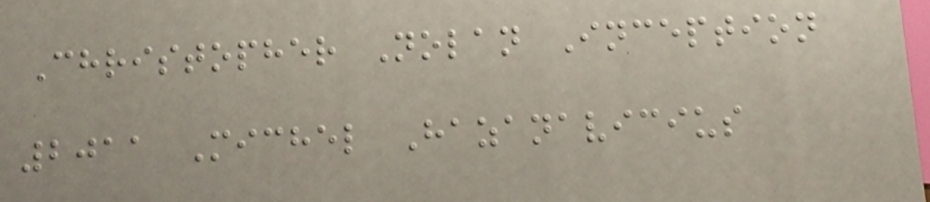Christopher Nolan Inception
2011 Michel Hazanavicius
